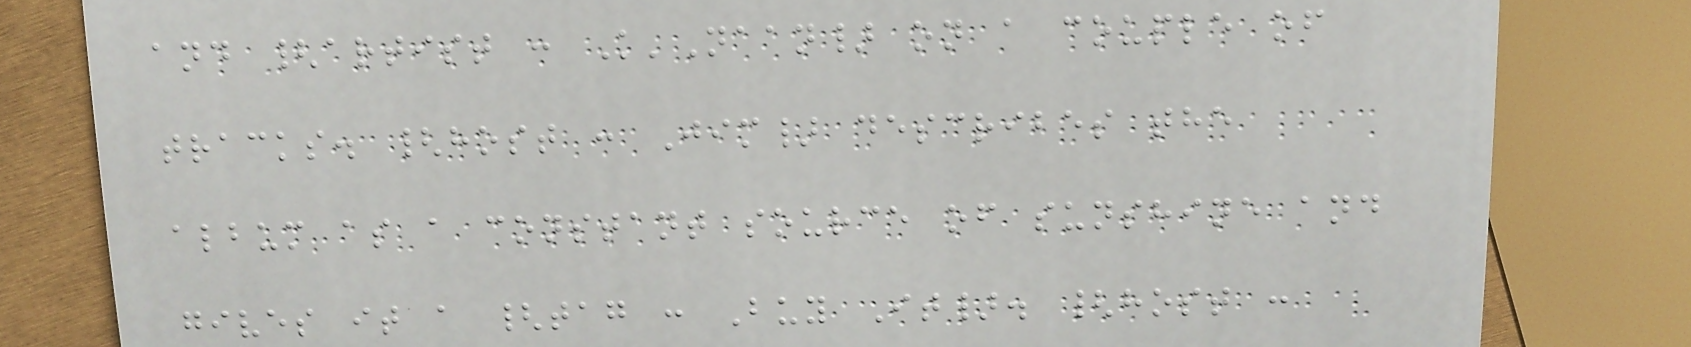and {artist : K'Naan} on a couple of
tracks. {host : Jim} describes the
album as a constant source of sunshine and
gives it a {tag : Buy It}. {host :
